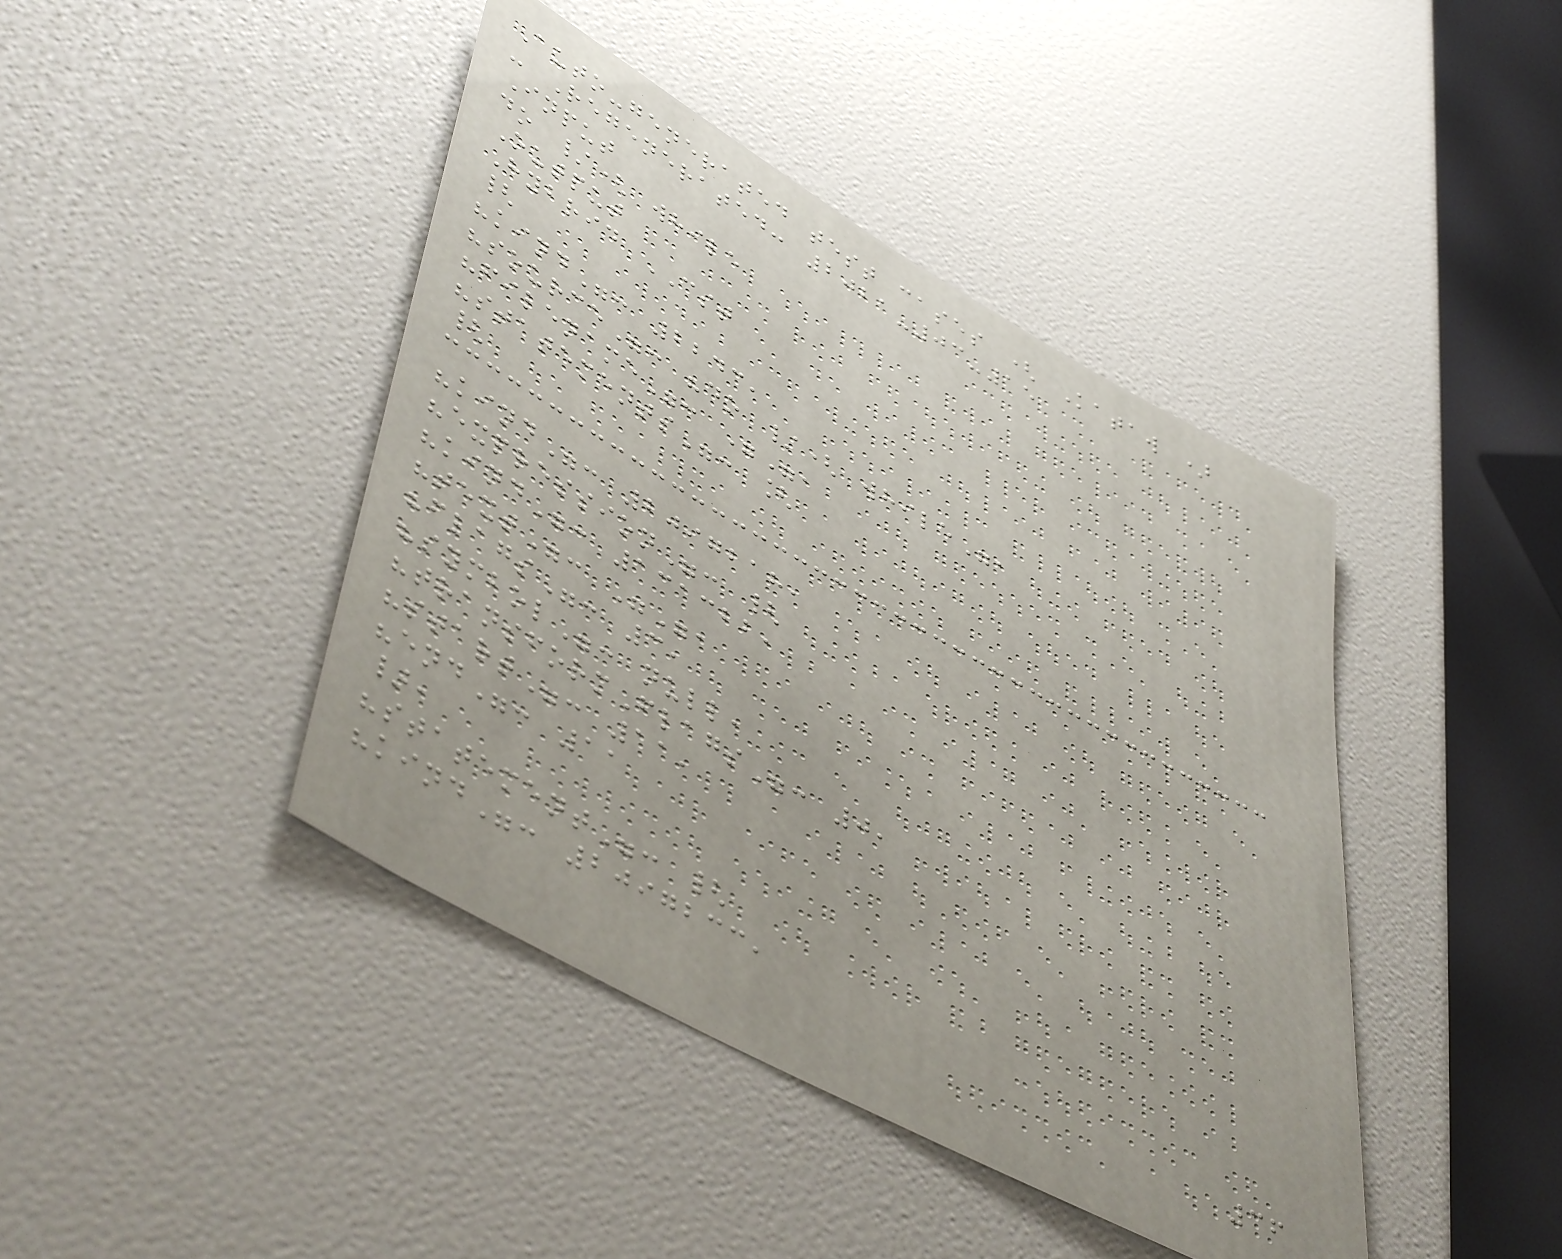Auto-generated test cases ( Kataw )
- Regenerated: 2021-03-15
Input
do /( while
Output
Hybrid CST
{
"kind": 2243,
"source": "do /( while",
"filename": "",
"statements": [
{
"kind": 2097218,
"expression": {
"kind": 131322,
"text": "",
"flags": 3,
"symbol": null,
"transformFlags": 0,
"start": 11,
"end": 11
},
"statement": {
"kind": 2097233,
36
